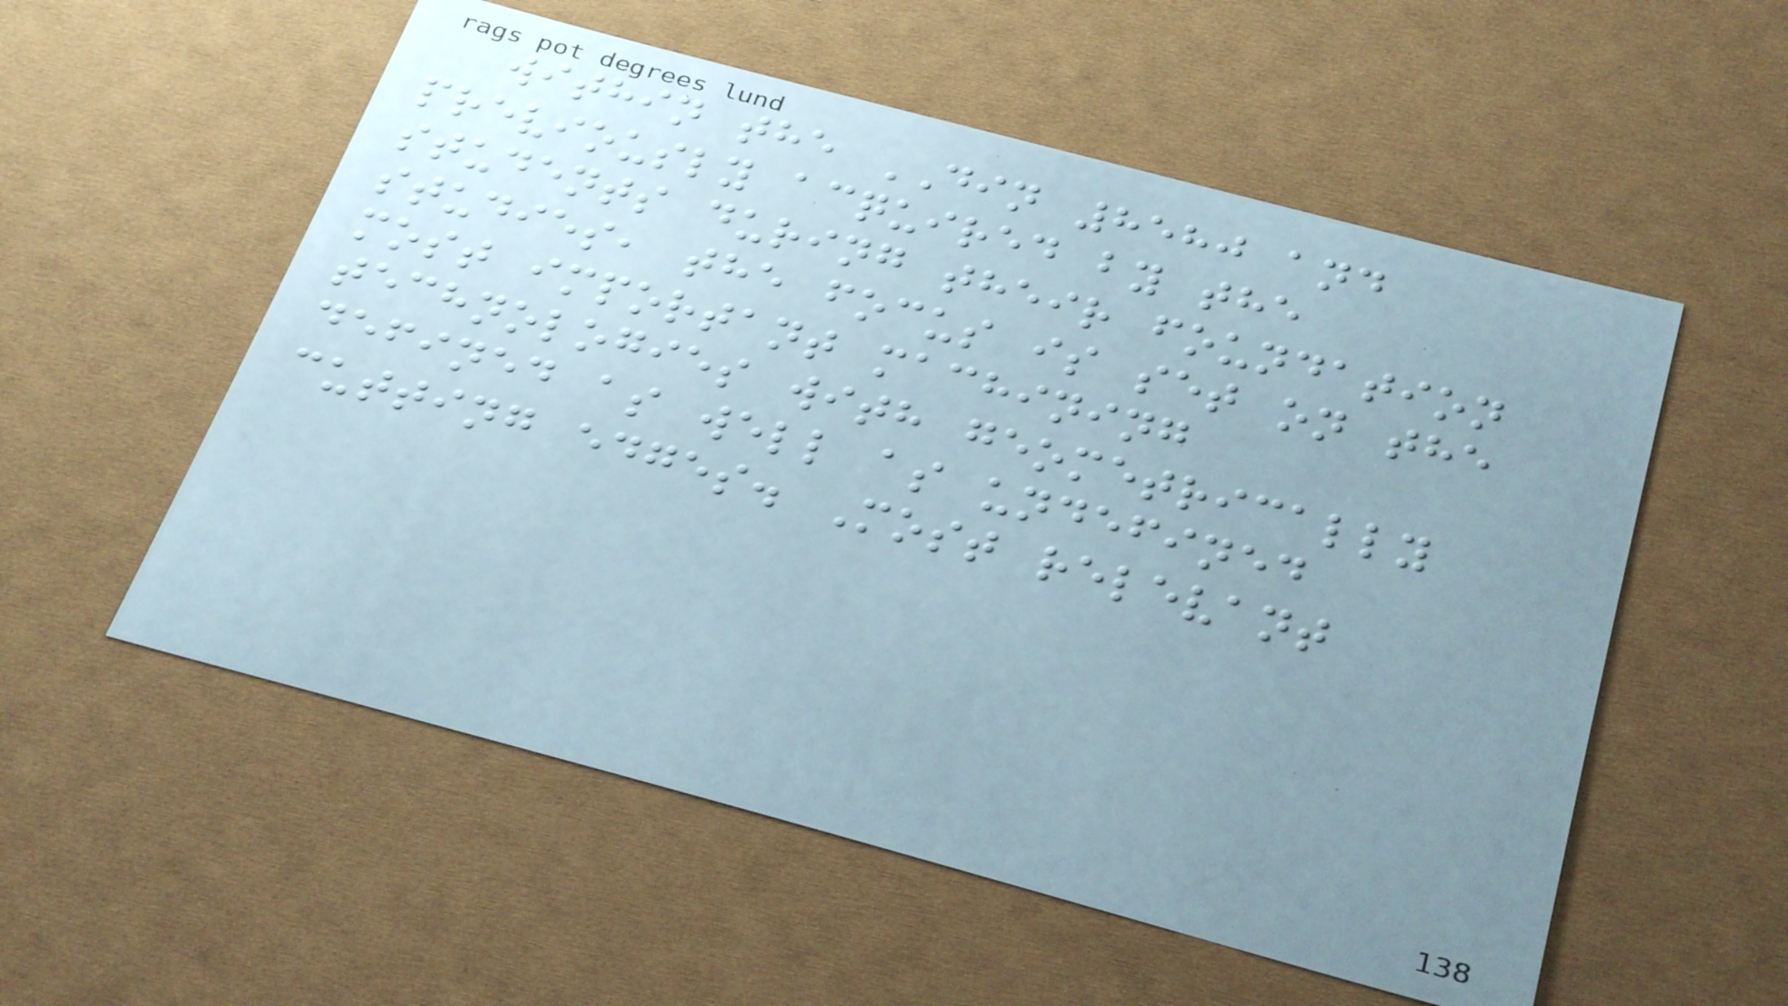within the DIN 8580 and
previously acquired by the
students during their foundation
studies, the focus is set on the
most important machining
technologies with geometrically
defined as well as undefined
cutting edges. Most relevant
